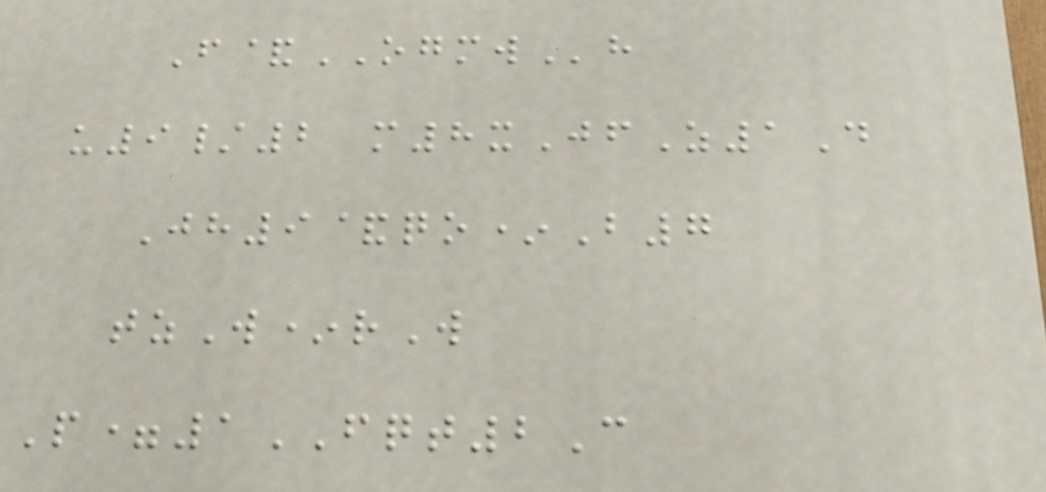F&OGMWh
u9/2 m8xJfZ1D
Jh9&qo*B7
tzW*rW
P=1FQT2C
